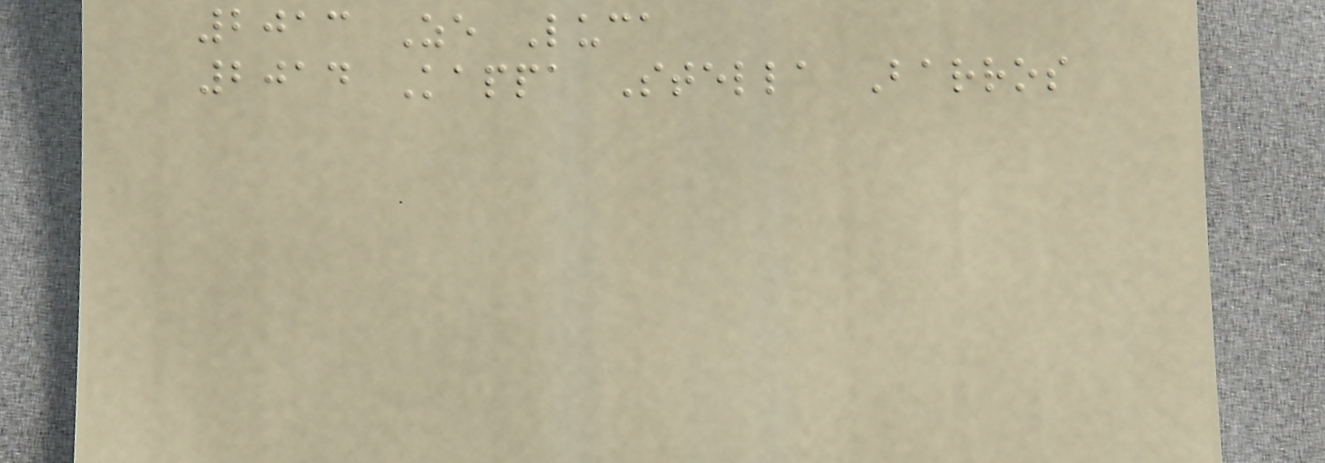2013 Ze Luca
2014 Kappa Stella Barros
